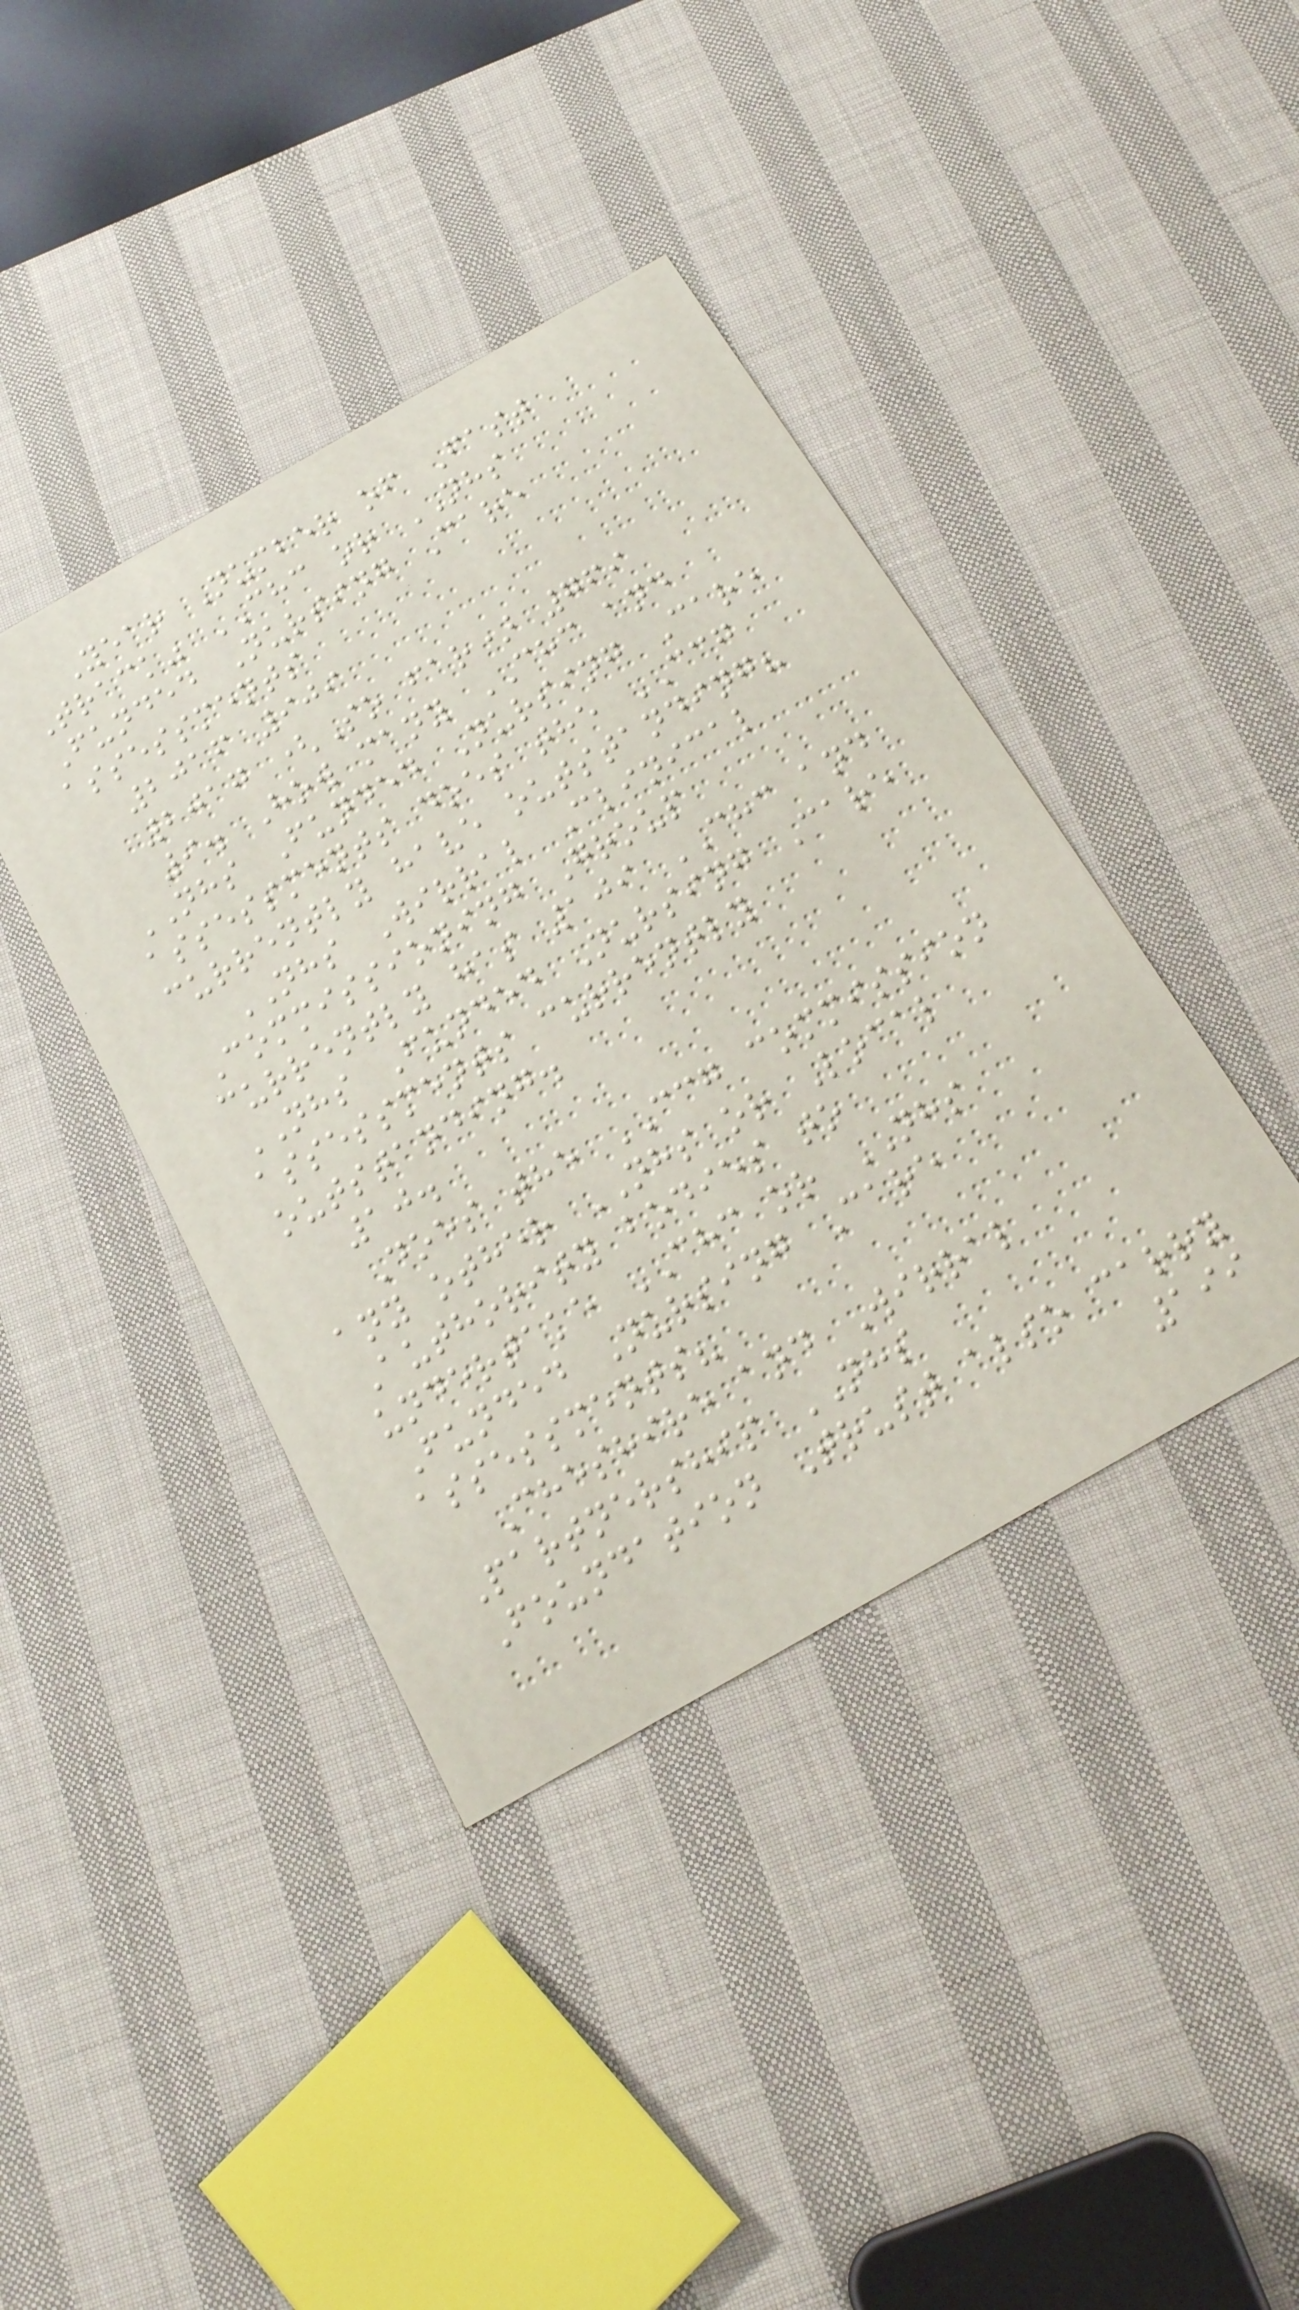Year Number of Fast
Track" CHC or NHS
Funded Nursing Care
assessments
2016 909
2017 (So far) 769
9. How many CHC and
NHS Funded Nursing Care
assessments does the CCG
currently have outstanding?
NHS Wirral Clinical
Commissioning Group
currently has 109 CHC and
NHS Funded Nursing Care
assessments currently
outstanding.
10.
Does the CCG commission
any other NHS or Local
Authority bodies to
undertake CHC or NHS
Funded Nursing Care
assessments?
Cheshire and Wirral
Partnership NHS
Foundation Trust also carry
199
